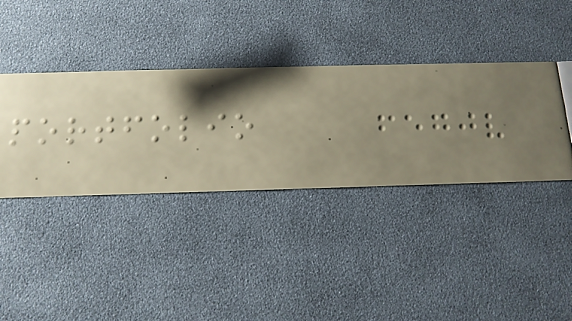portfolio
